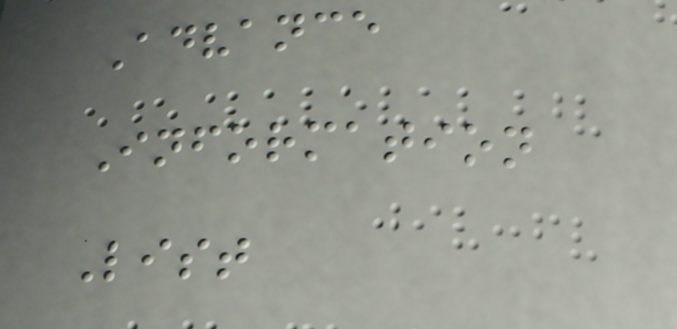Advance
Information
List
